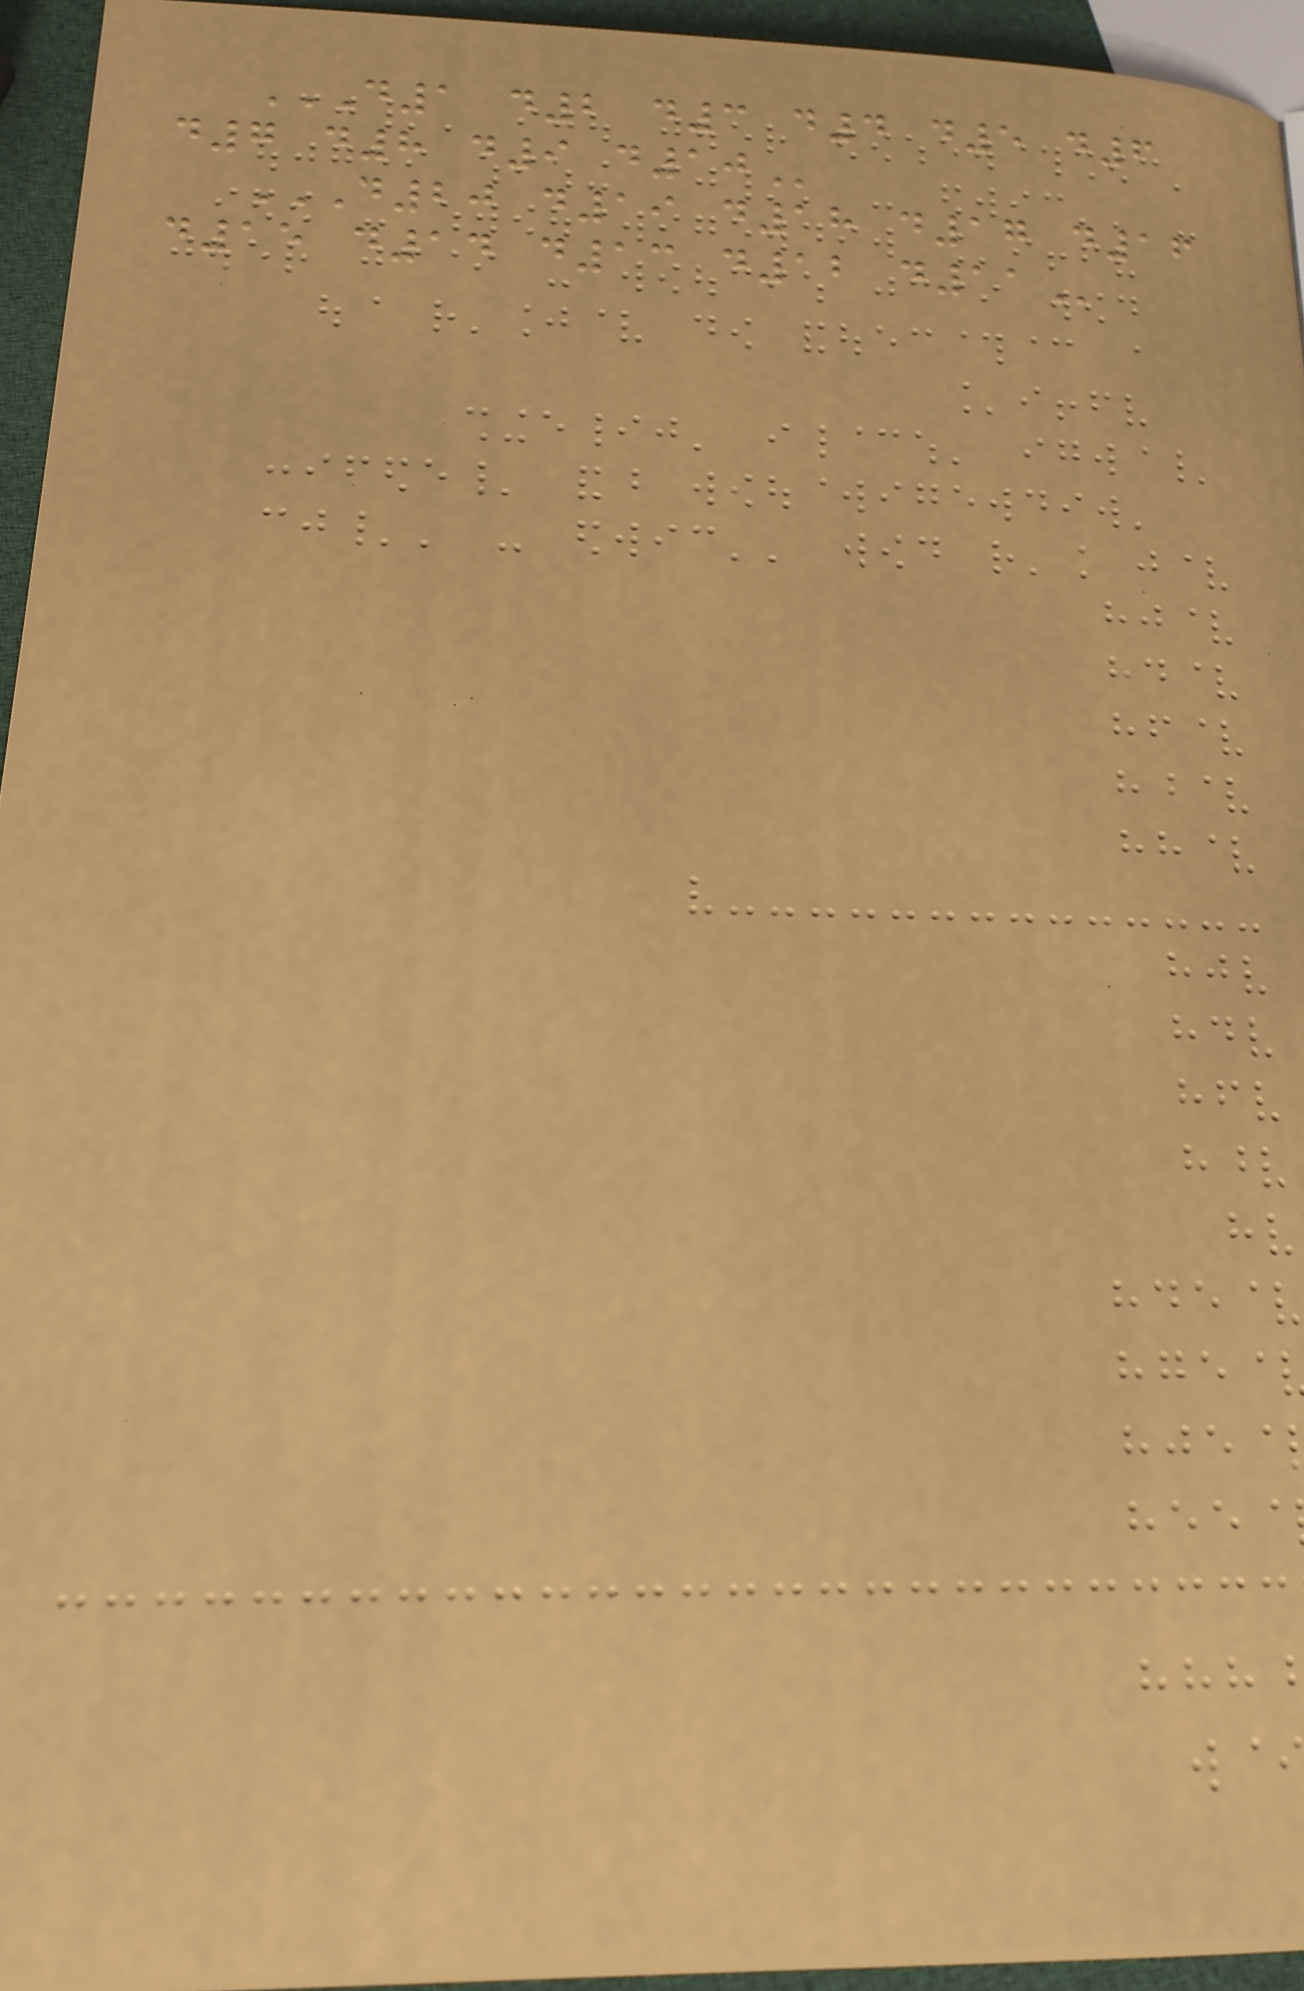D1 D2 D3 D4 D5 D6
D7 D8 D9 D10
D20 D19 D18 D17 D16
D15 D14 D13 D12 D11
